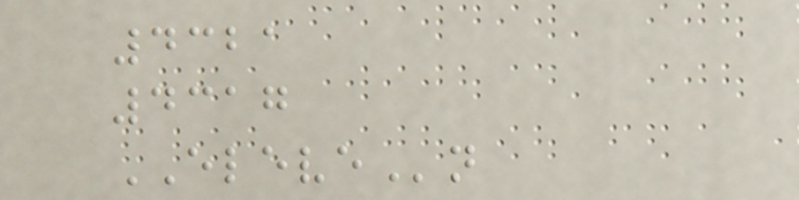4321
4317
ELEVEn
